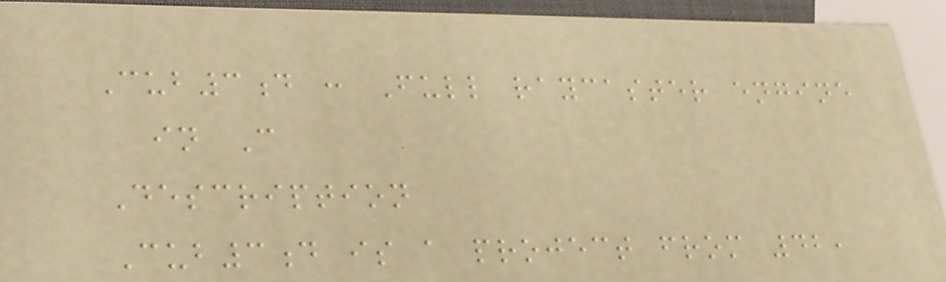Cub3d : Full raycaster engine
in C
Description
Cub3d is a project from 42,
